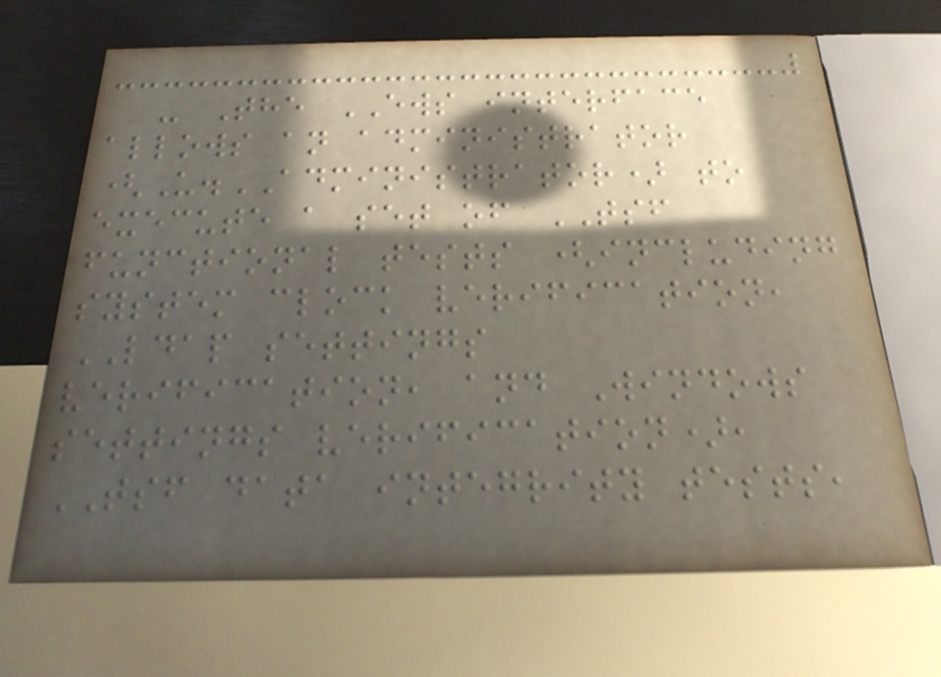- The EWS interface
allows an administrator
(U.ADMINISTRATOR) to
execute a set of TSF
functional tests (including
system clock verification,
LDAP settings
verification, and Windows
settings verification),
TSF data integrity tests,
